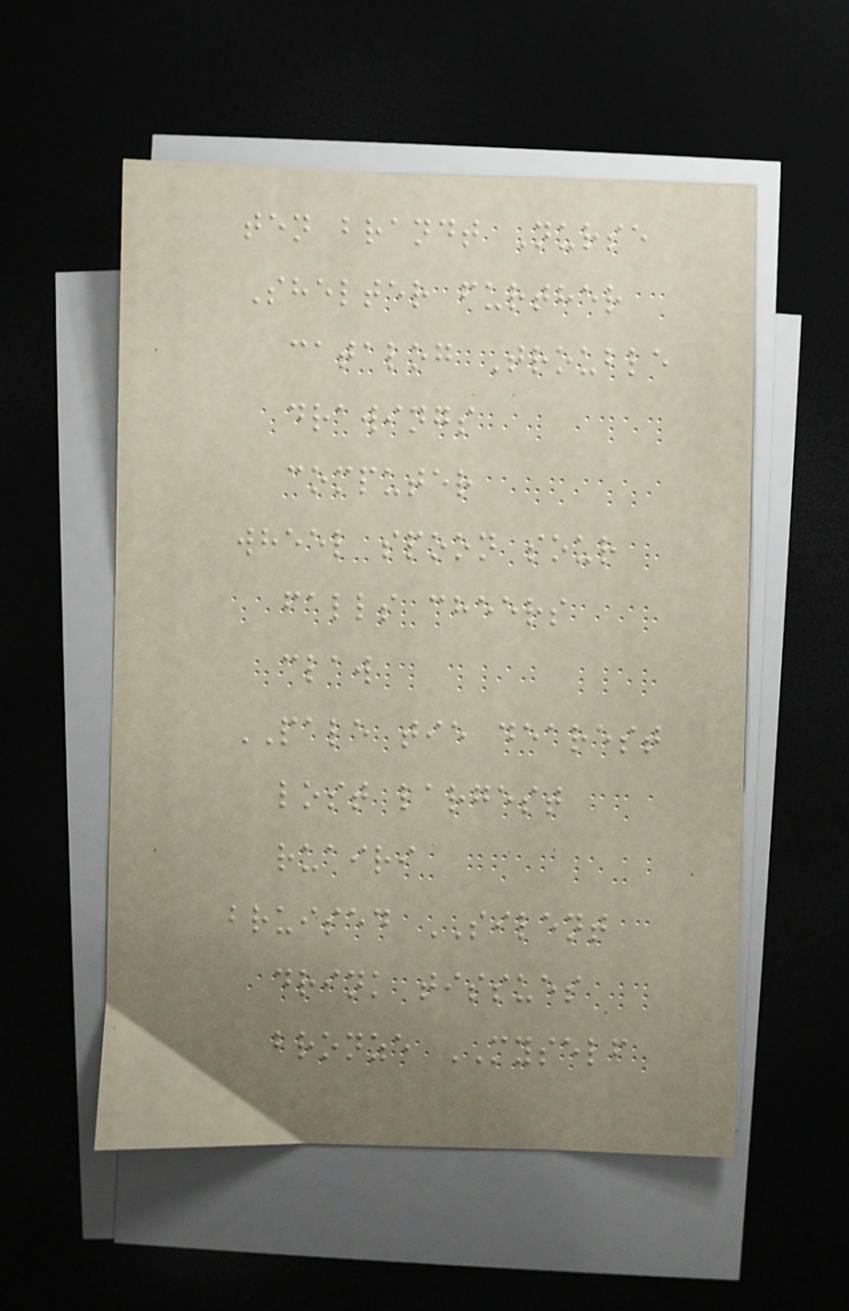ten brandt Nurse
Shelter further
catalog Trouble
drawings
computer
wheel spoon sour
falls cheers
claw
PALE tie dearest
lost largest
ruairi
bruised SILENT
drink tissues
bronze MYSELF
